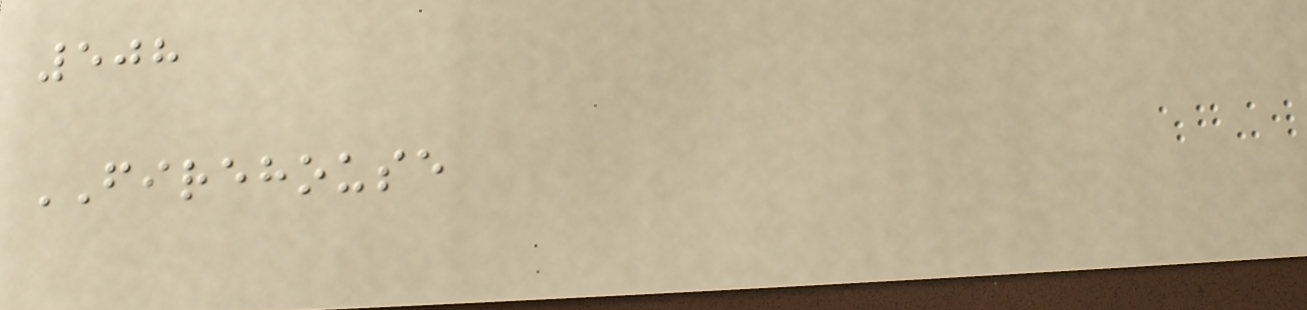508
FIREHOUSE
